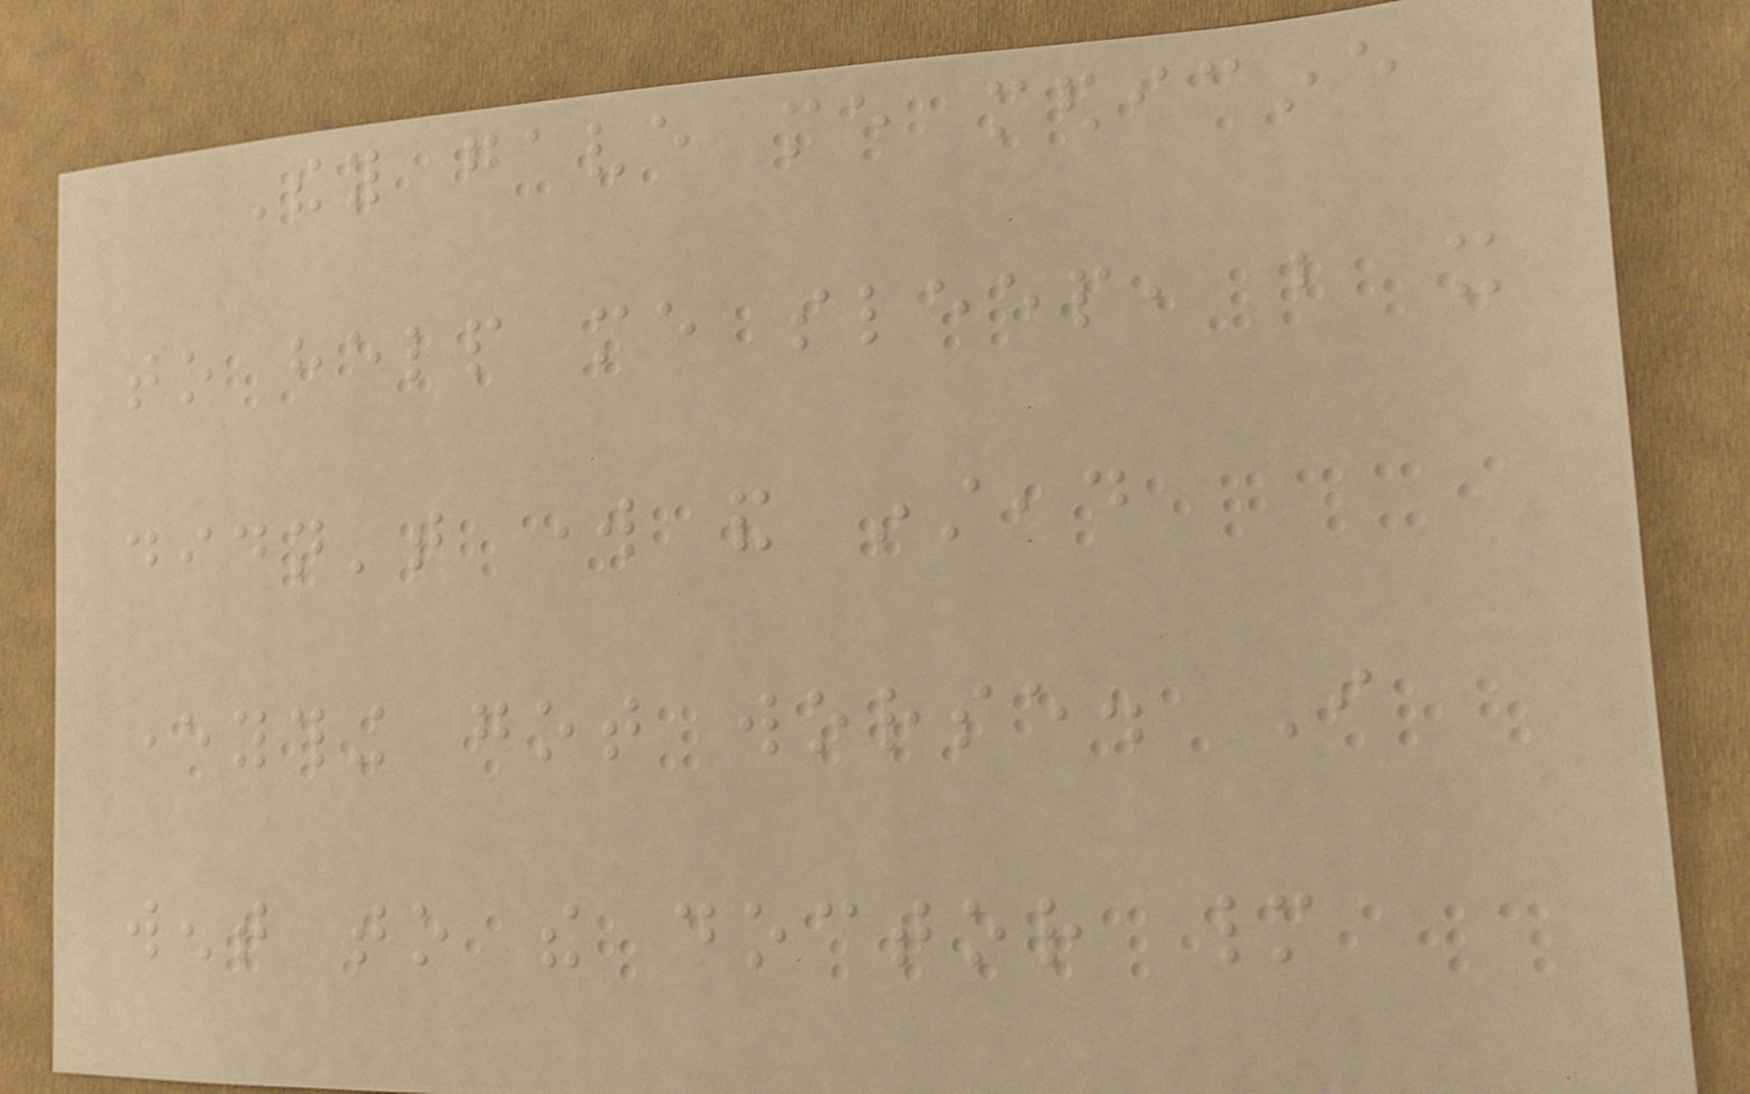They gave me medicine
to help me sleep, but it
didn't work and instead
everything got worse. I
went to the doctor many
